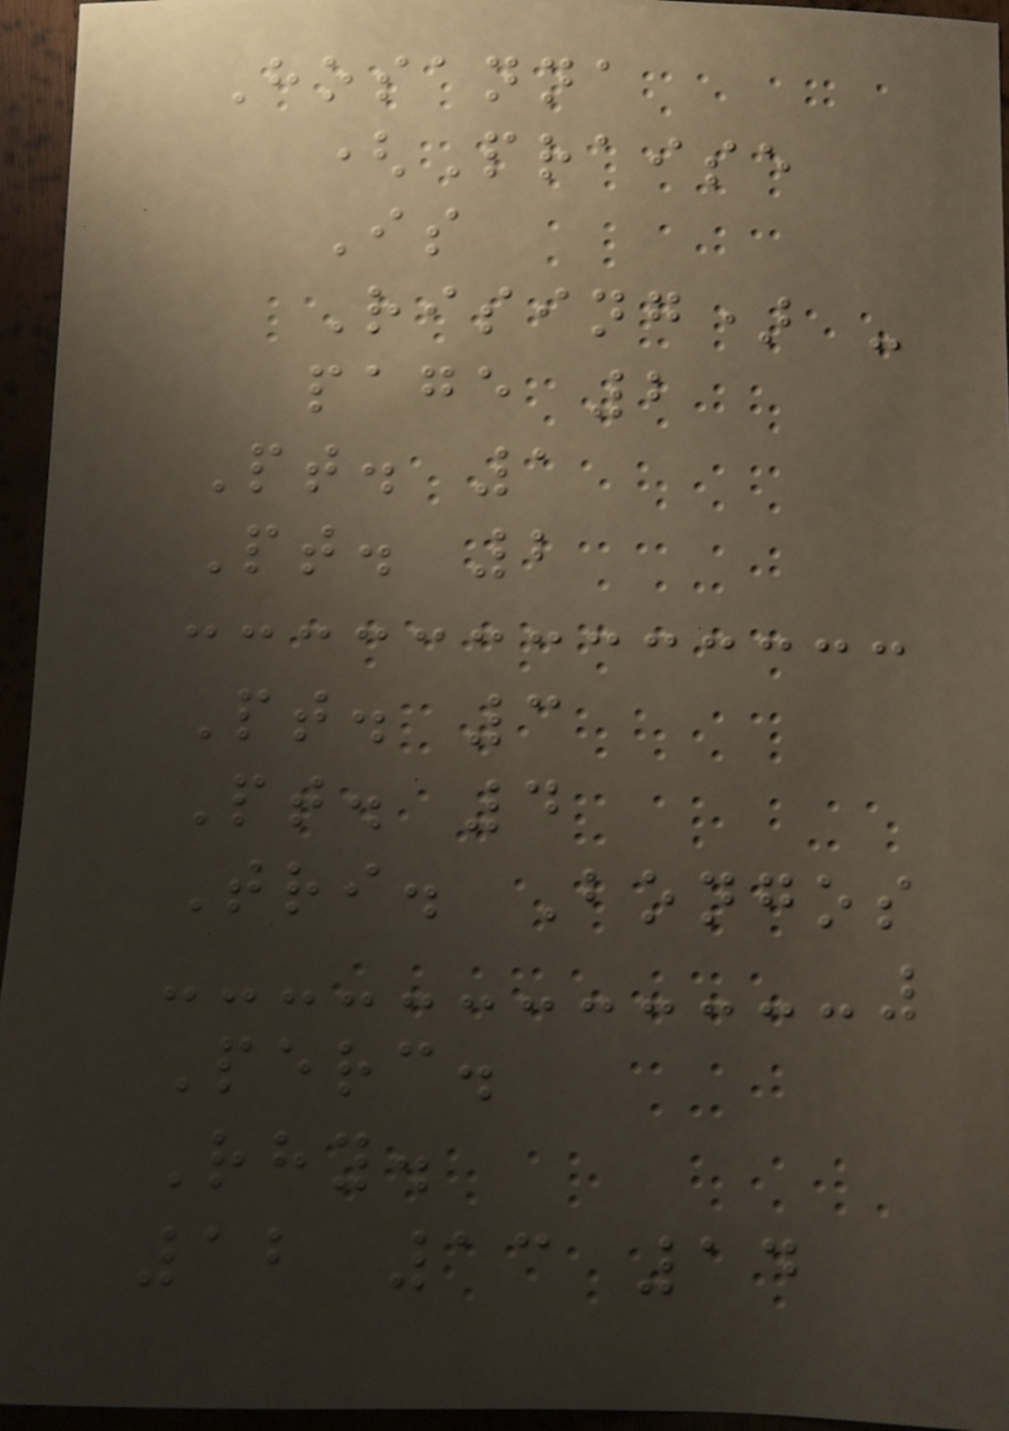Hosanna
(Praise
Is
Rising) -
page 2
Pt. 1
Pt. 2
Pt. 3
Pt. 4
Tri. Bongos
Perc.
Rhy.
12 13 14
